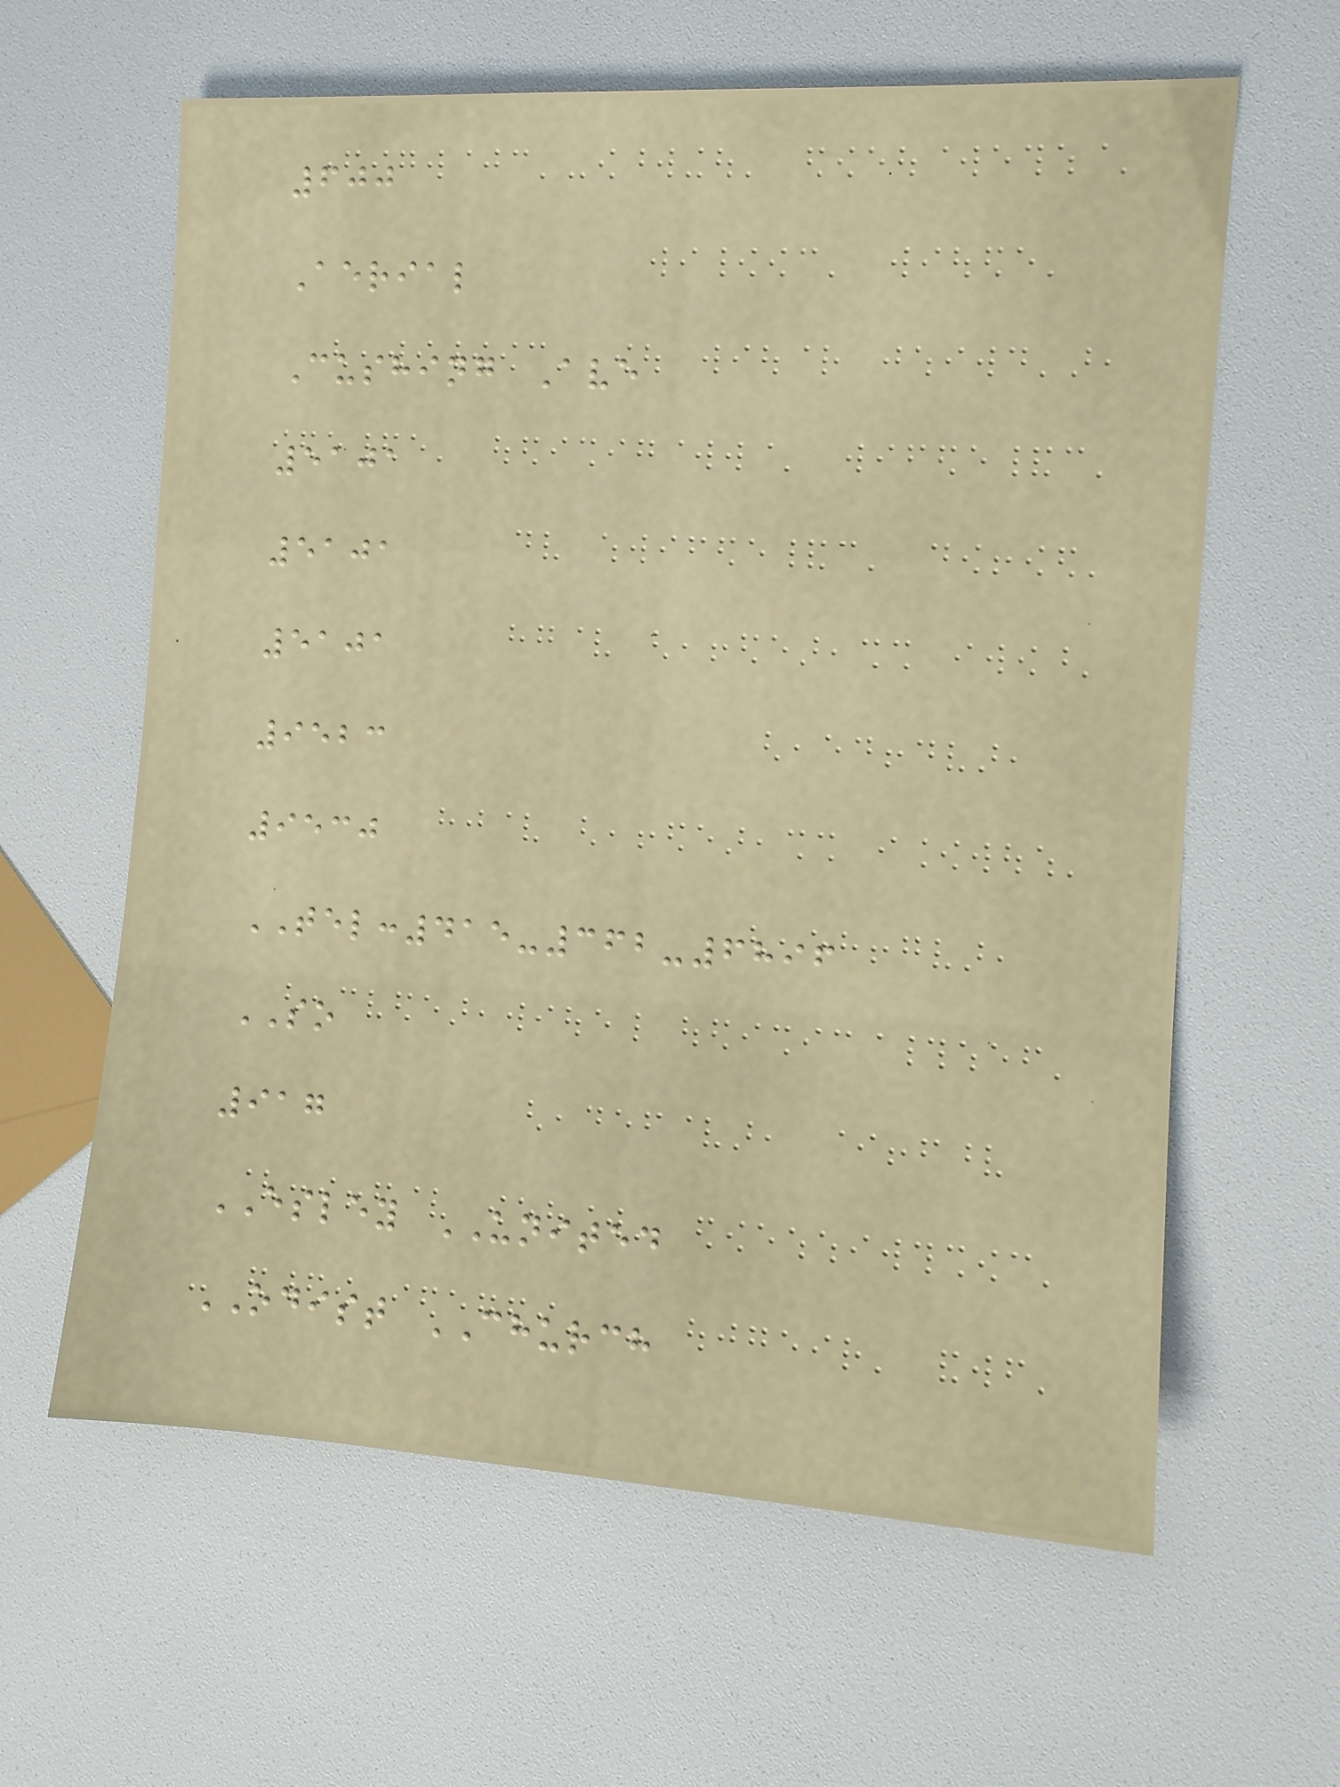600
Aerial
Cushing Ave
5101
5101
5101
9523
9530
TEL:415-362-6896
SO
917
ESLEY UNITED
ODIST CHURCH
